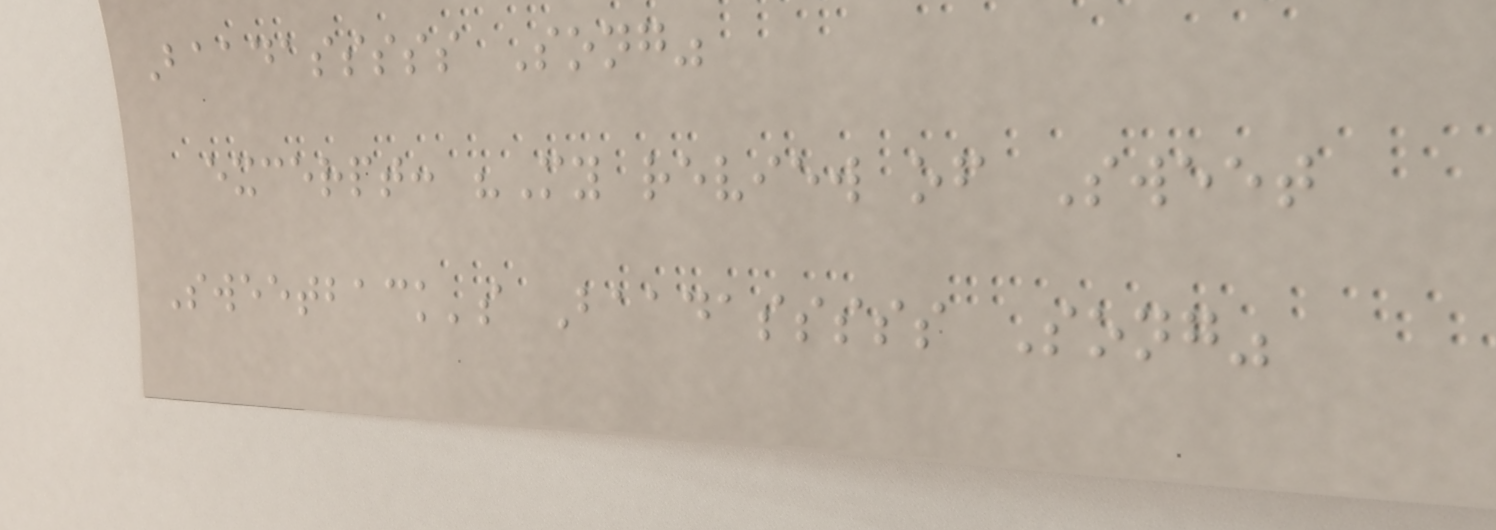Baadasssss Song"
excerpt: "My review of Sweet
Sweetback's Baadasssss Song"
